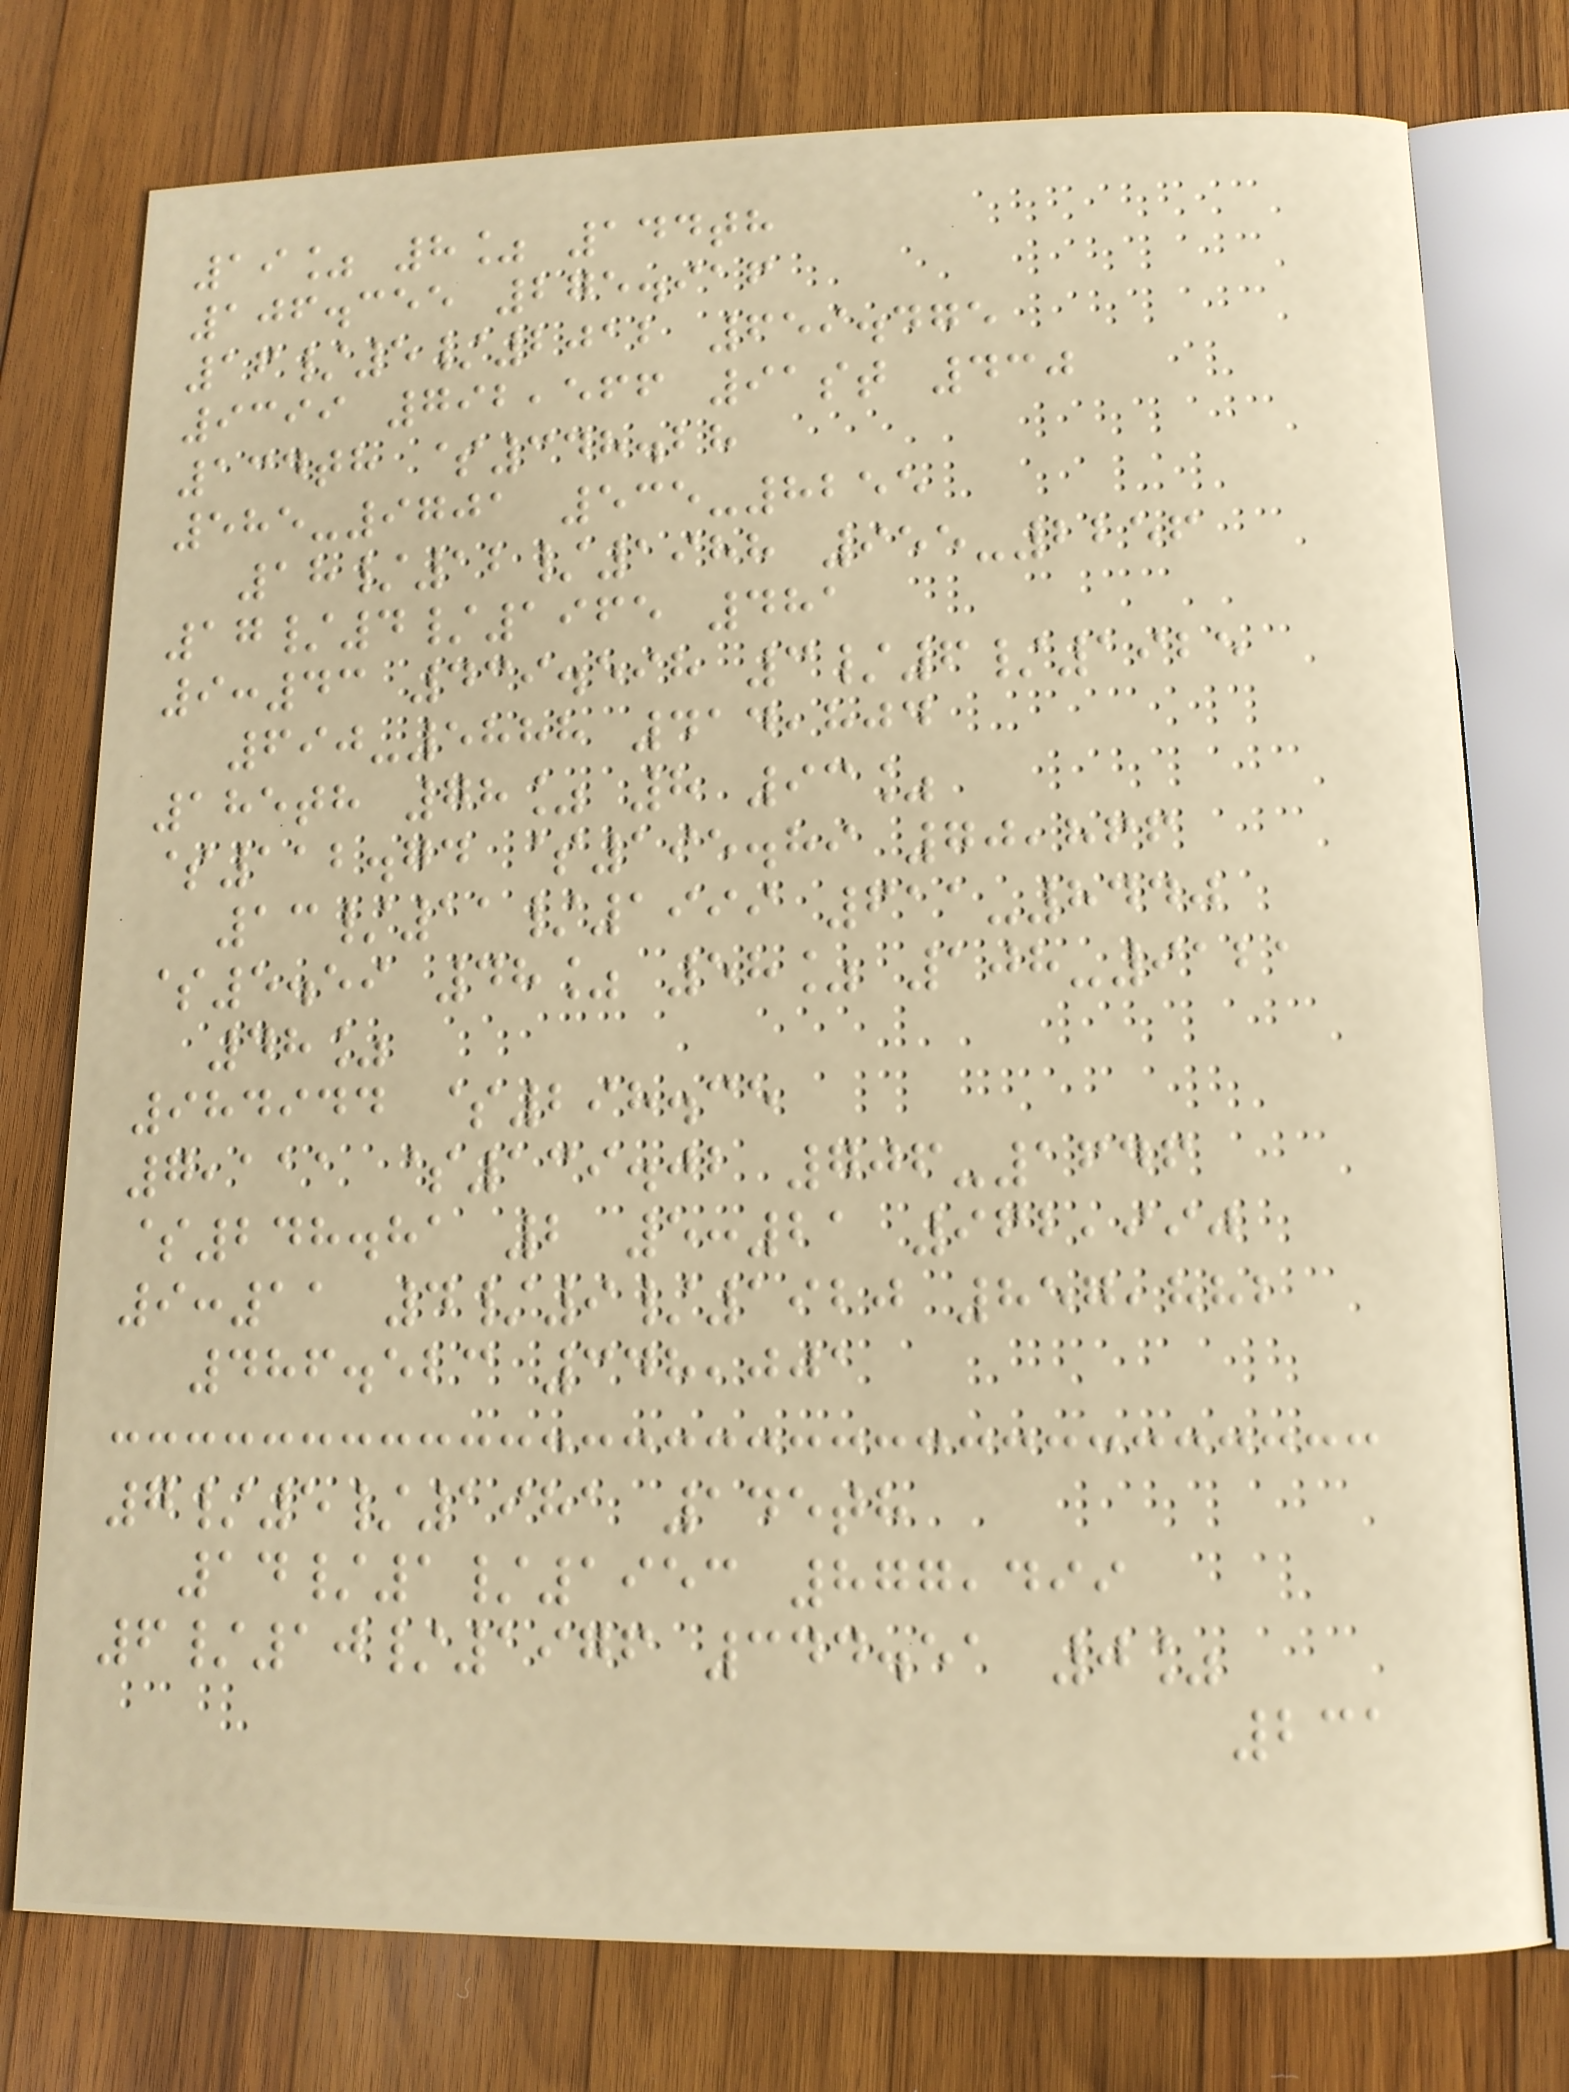19% 8% 144th
106.355 275.916
16/5/2012 659.475
9399 792,566 91st 430
134th $348.28
585-9701 535-8255
18/12/1988 955-2256
17/4/1965 481
9:43 439.598 3/6/1925
690-5888 414,804
185th 78% 8 93%
$112.74 $195.89 70,866
13/11/1999 611-8440
$5.59 48% 58% 108-9121
48%
984944 $298.35
7,111 $139.02 706-1646
$248.81 2 5:21 962,990
9:11 4/9/1920 857,882
486.523 348,001
7/5/1981 145th
14/1/1953 877,499
6/10/1976 344.51 0%
231
